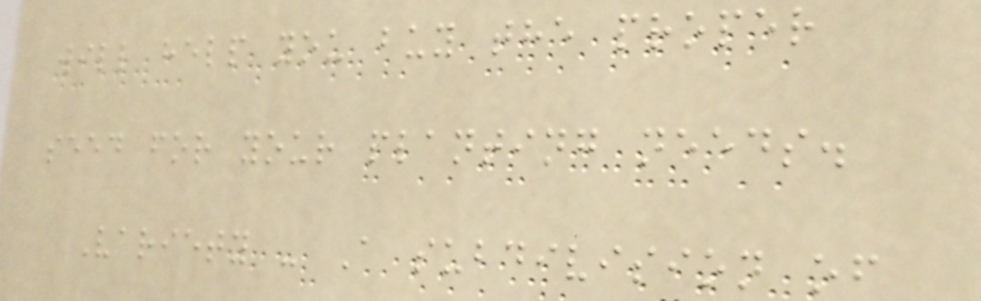will help you buy the proper
seed for your planting needs.
Variety - A subdivision of
